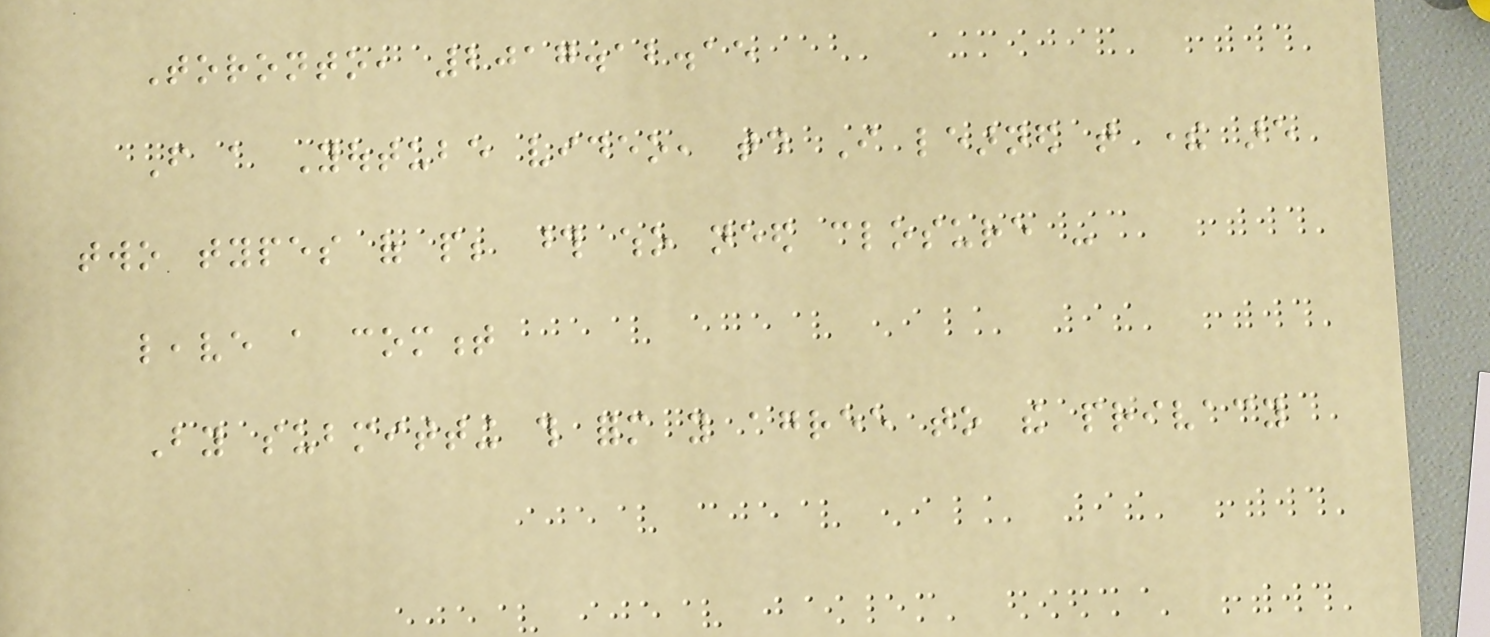Toronto, 2017.12.15
From a Youtube video, today I learned that there are
two types of people; those who need closure -
leave a comment
By submitting this form you agree to the privacy
